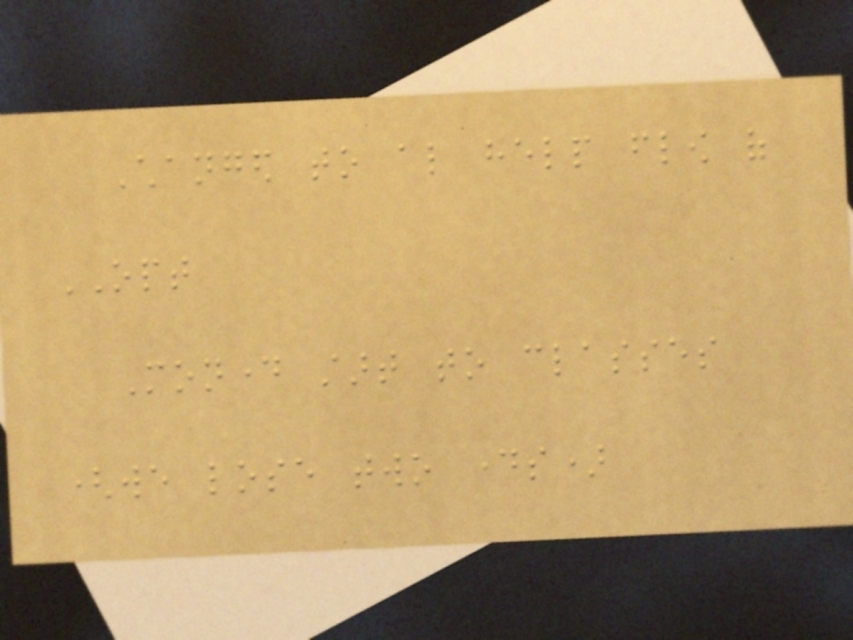Changed to also help flow of
OPT
Monday start to classes
(we lose two days)
